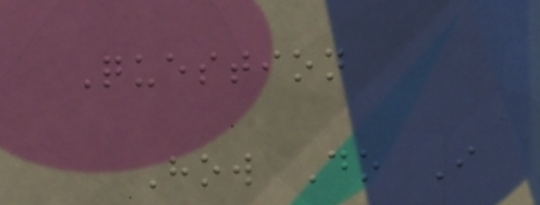Question
How Do I
